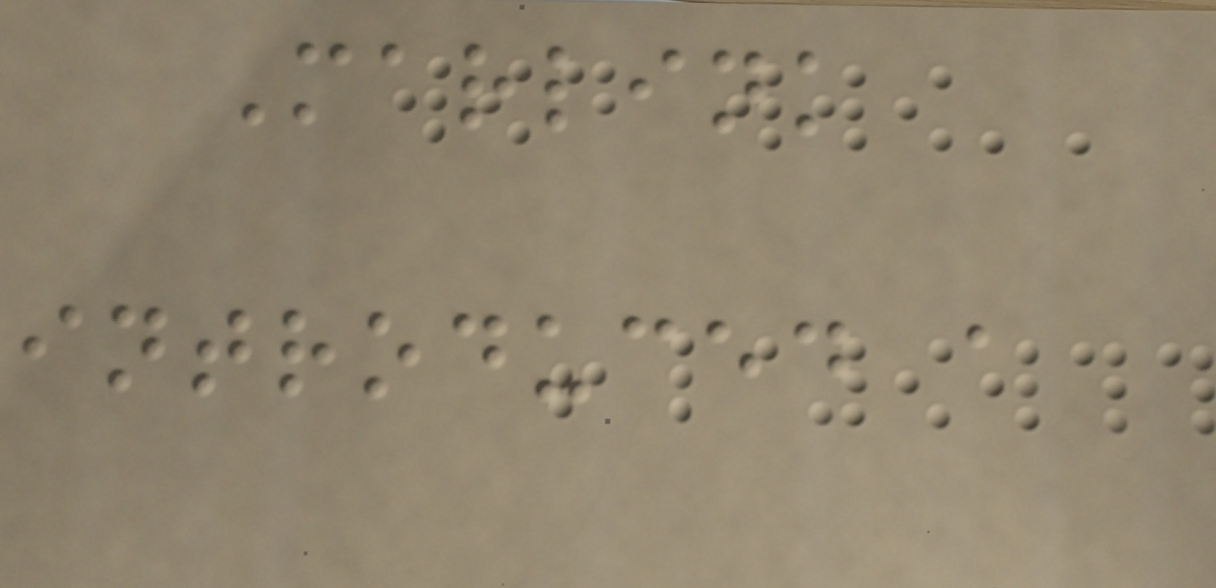Marlink
introduced a
